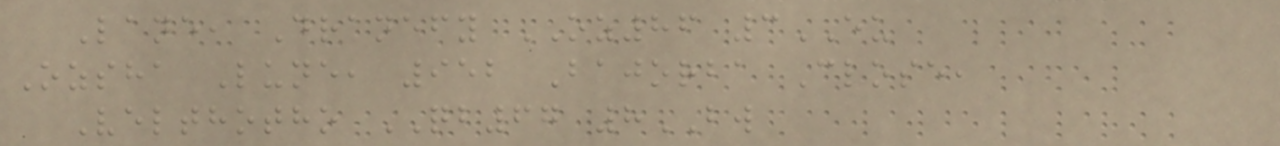Lane, Dranefy OZ86 3EU
Ozsha Lune, 952 Bajorba Close,
Velthotho QB67 8BW
